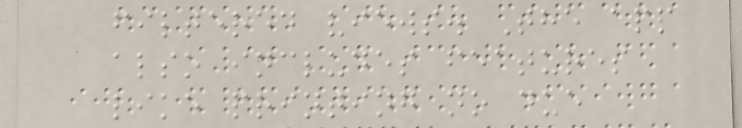filtered views. The app
also includes features
like printing no due
